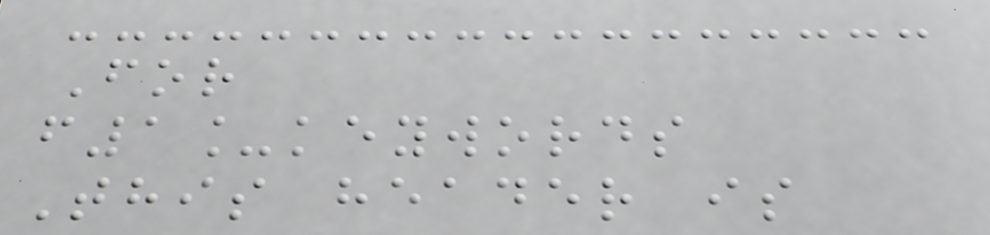For
f1_keywords
This header is
